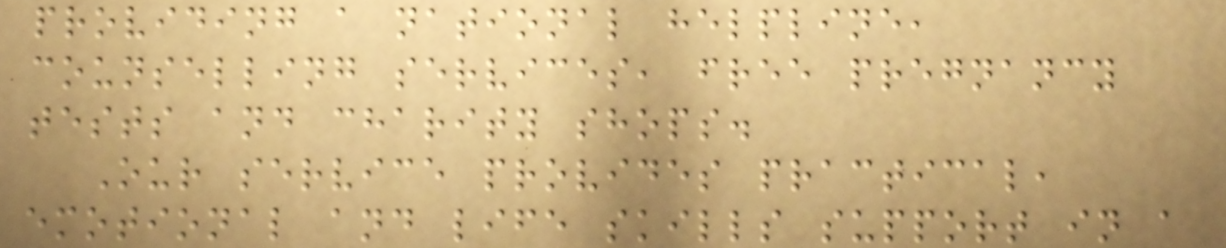providing a national helpline,
counselling services, free pregnancy
tests and charity shops.
Our service provides practical,
emotional and life skills support in a
